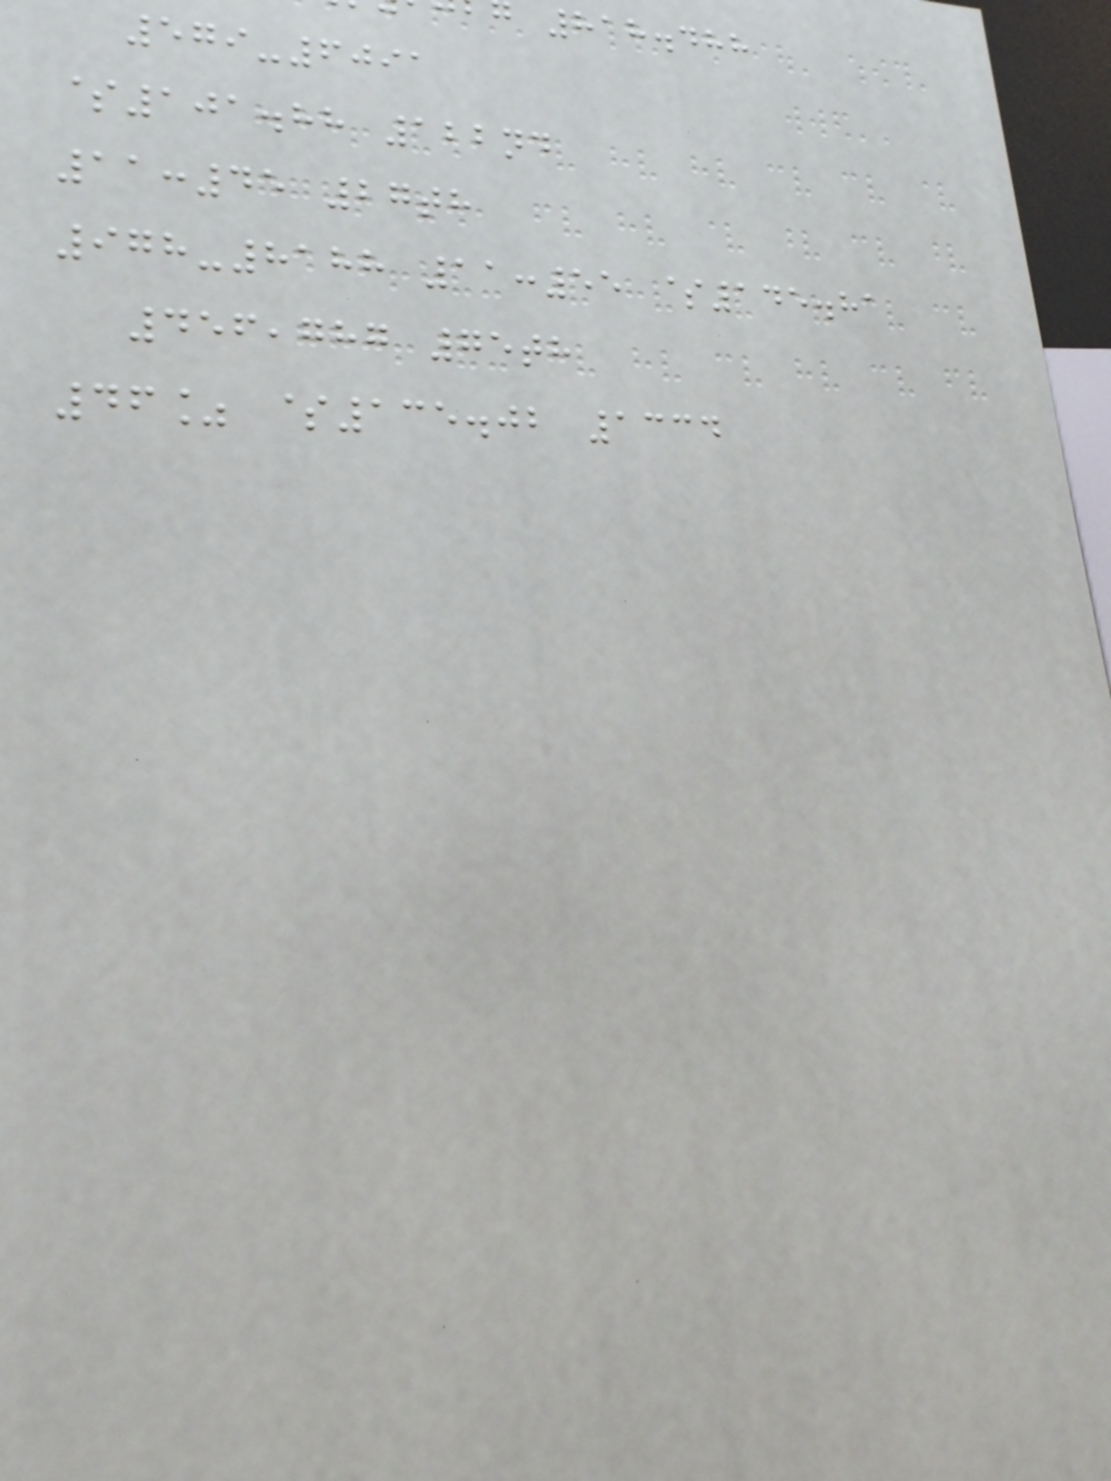818.488
579-6091
$101.88 122nd
11:45 27th
978-8188 11:55 $145.81
456,787 75th
46% $135.02 1334
